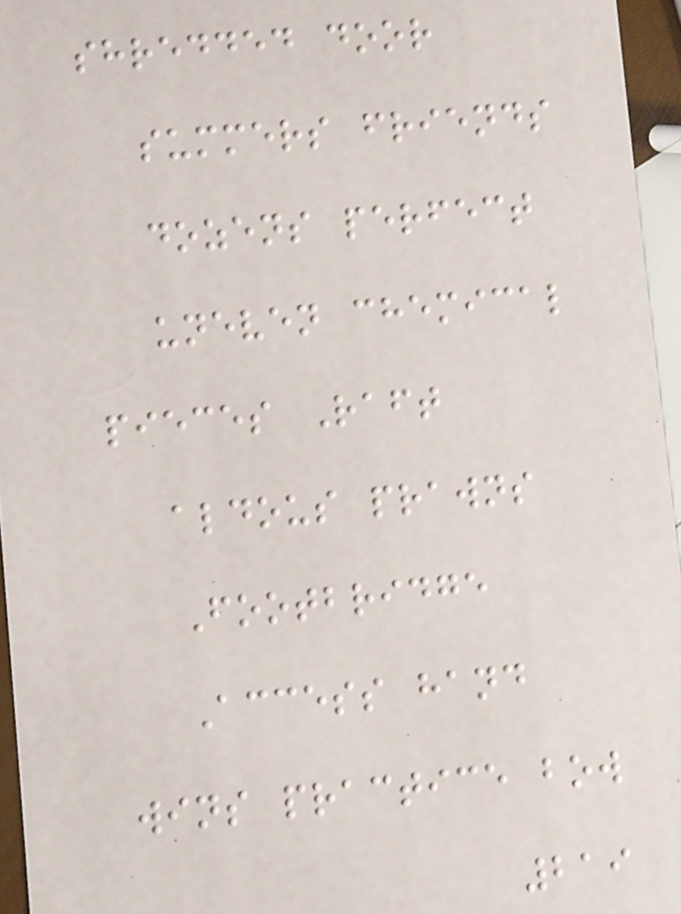shredded door
summers friends
dozens perfect
uneven chemical
pieces Raft
aldous prawns
Footbridge
Access hand
wins practice bow
219
